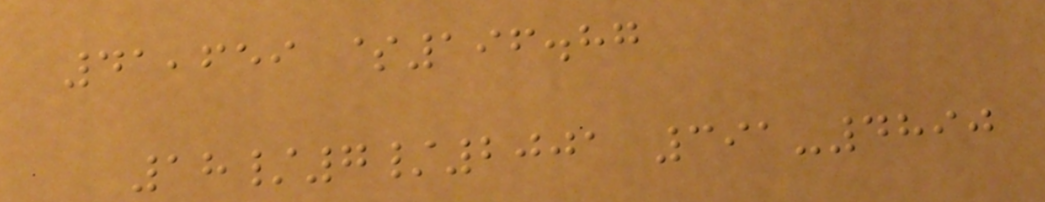41,659 $196.87
18/7/2001 391-4890
